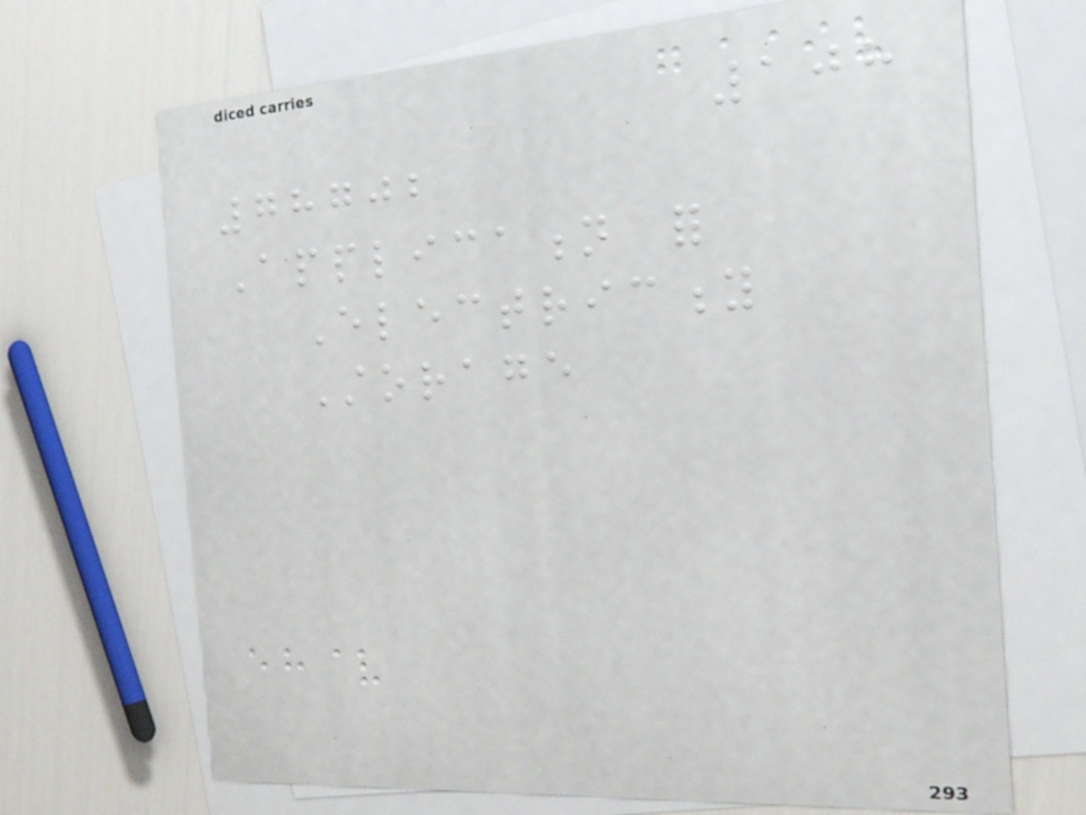108
78702
Application for
Electricity
Storage
